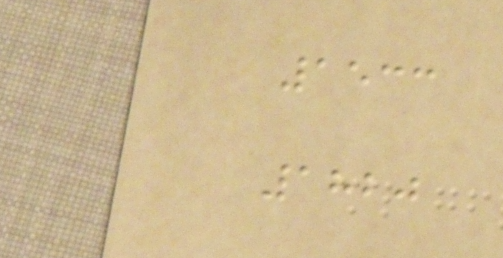1533
1820
